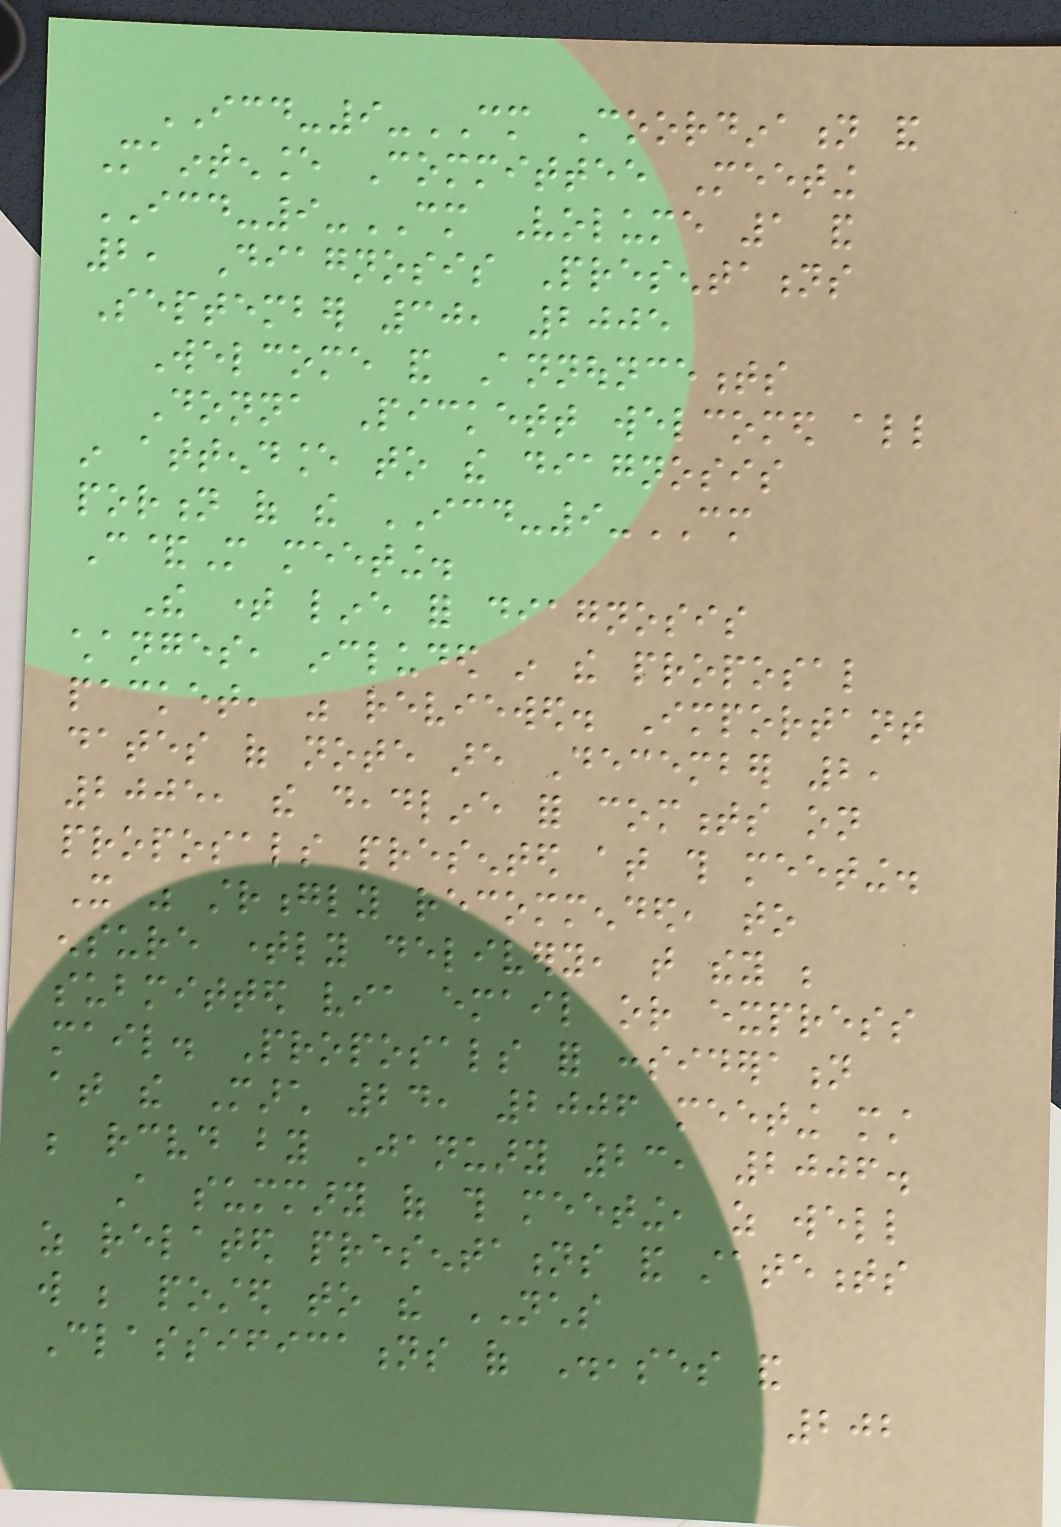ICD-9-CM Coordination and
Maintenance Committee Meeting
ICD-9-CM Volume 1 and
2, Diagnosis Presentations
September 30, 2005
Welcome and Announcements
Donna Pickett welcomed all
in attendance to the diagnosis
portion of the ICD-9-CM
C&M meeting.
The time line for diagnosis
changes, included in the proposal
packet, was reviewed. Important
dates of note are December 2,
2005, the deadline for comments on
proposals presented at this meeting.
It was strongly recommended, to
ensure timely delivery, that they be
submitted via email or express
mail. Proposals for consideration
at the March 24, 2006 meeting must
be received by January 23, 2006.
A summary of this meeting, as well
as related presentations and statements
will be posted to the NCHS
Classifications of Diseases and
202
